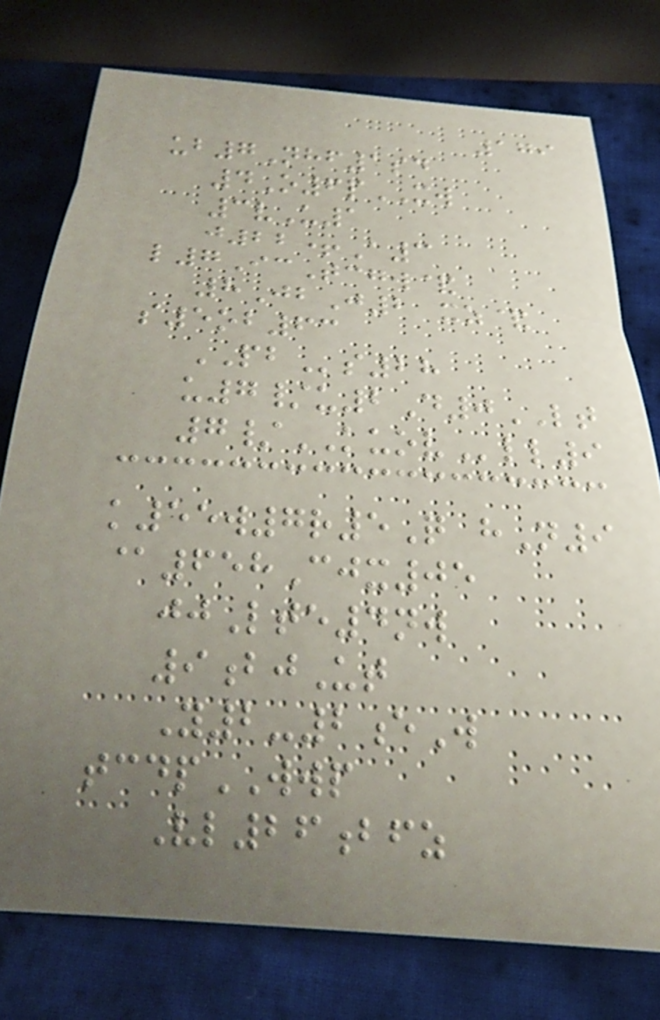179
ub7Nhf1sd
4O6pXW
3vU1
j22+A3
l7IcTcgw&
8JbJ2 xz&
s5ob63
PBs28
u7/u2D0LT
7/KUOVll9
k55w7r5Q hN9
@658Cjx05
jjLte4nw
9bjUt
Y2-2eW
tcdpWWP
Vl26bfz
